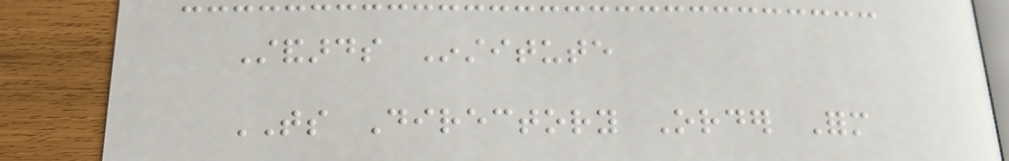Standards Institute
TS Directory Order Form
